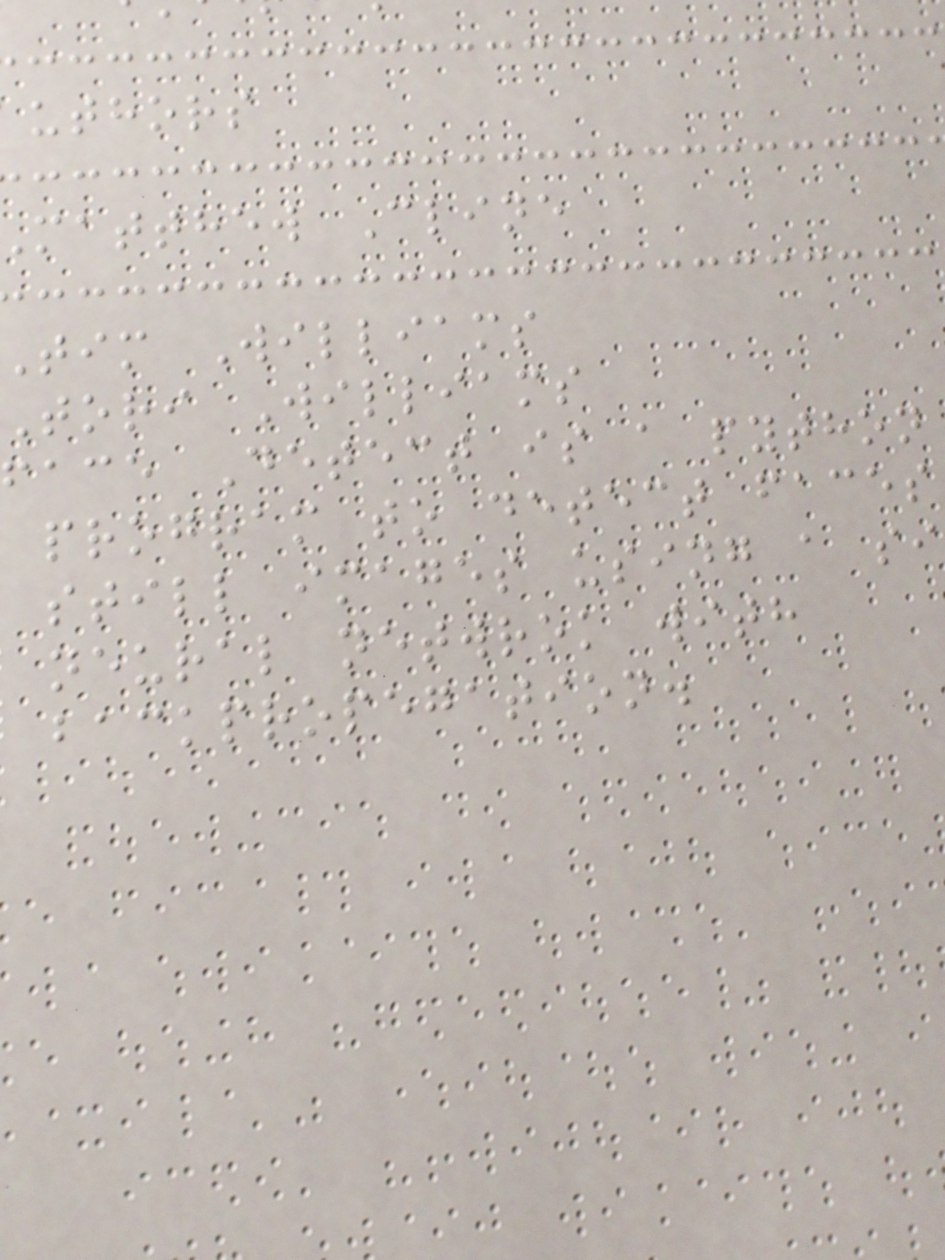uthors
matthew Cline
tim Williams
tori Williams
face Detect is a python
program to detect faces
still images using a si
neural netwrok with
backpropegation.
